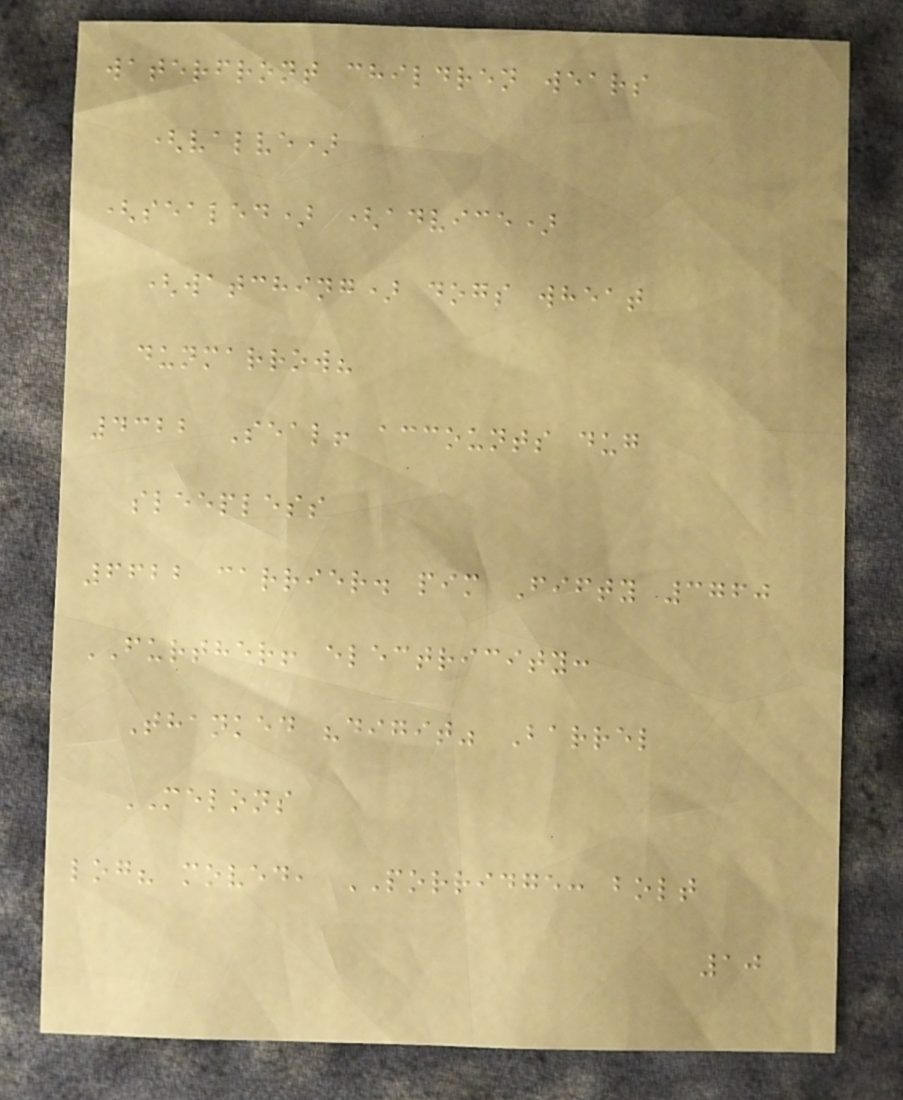waterfront children wears
(valve)
(sealed) (advice)
(watching) dogs wheat
dunmarrow?
4322 Seal! accounts dug
sleepless
6622 carrier. pim Fifty 3760
FURTHER! electricity:
Thanked "digit" Barrel
MELONS
log? moved, PORRIDGE: bolt
10
